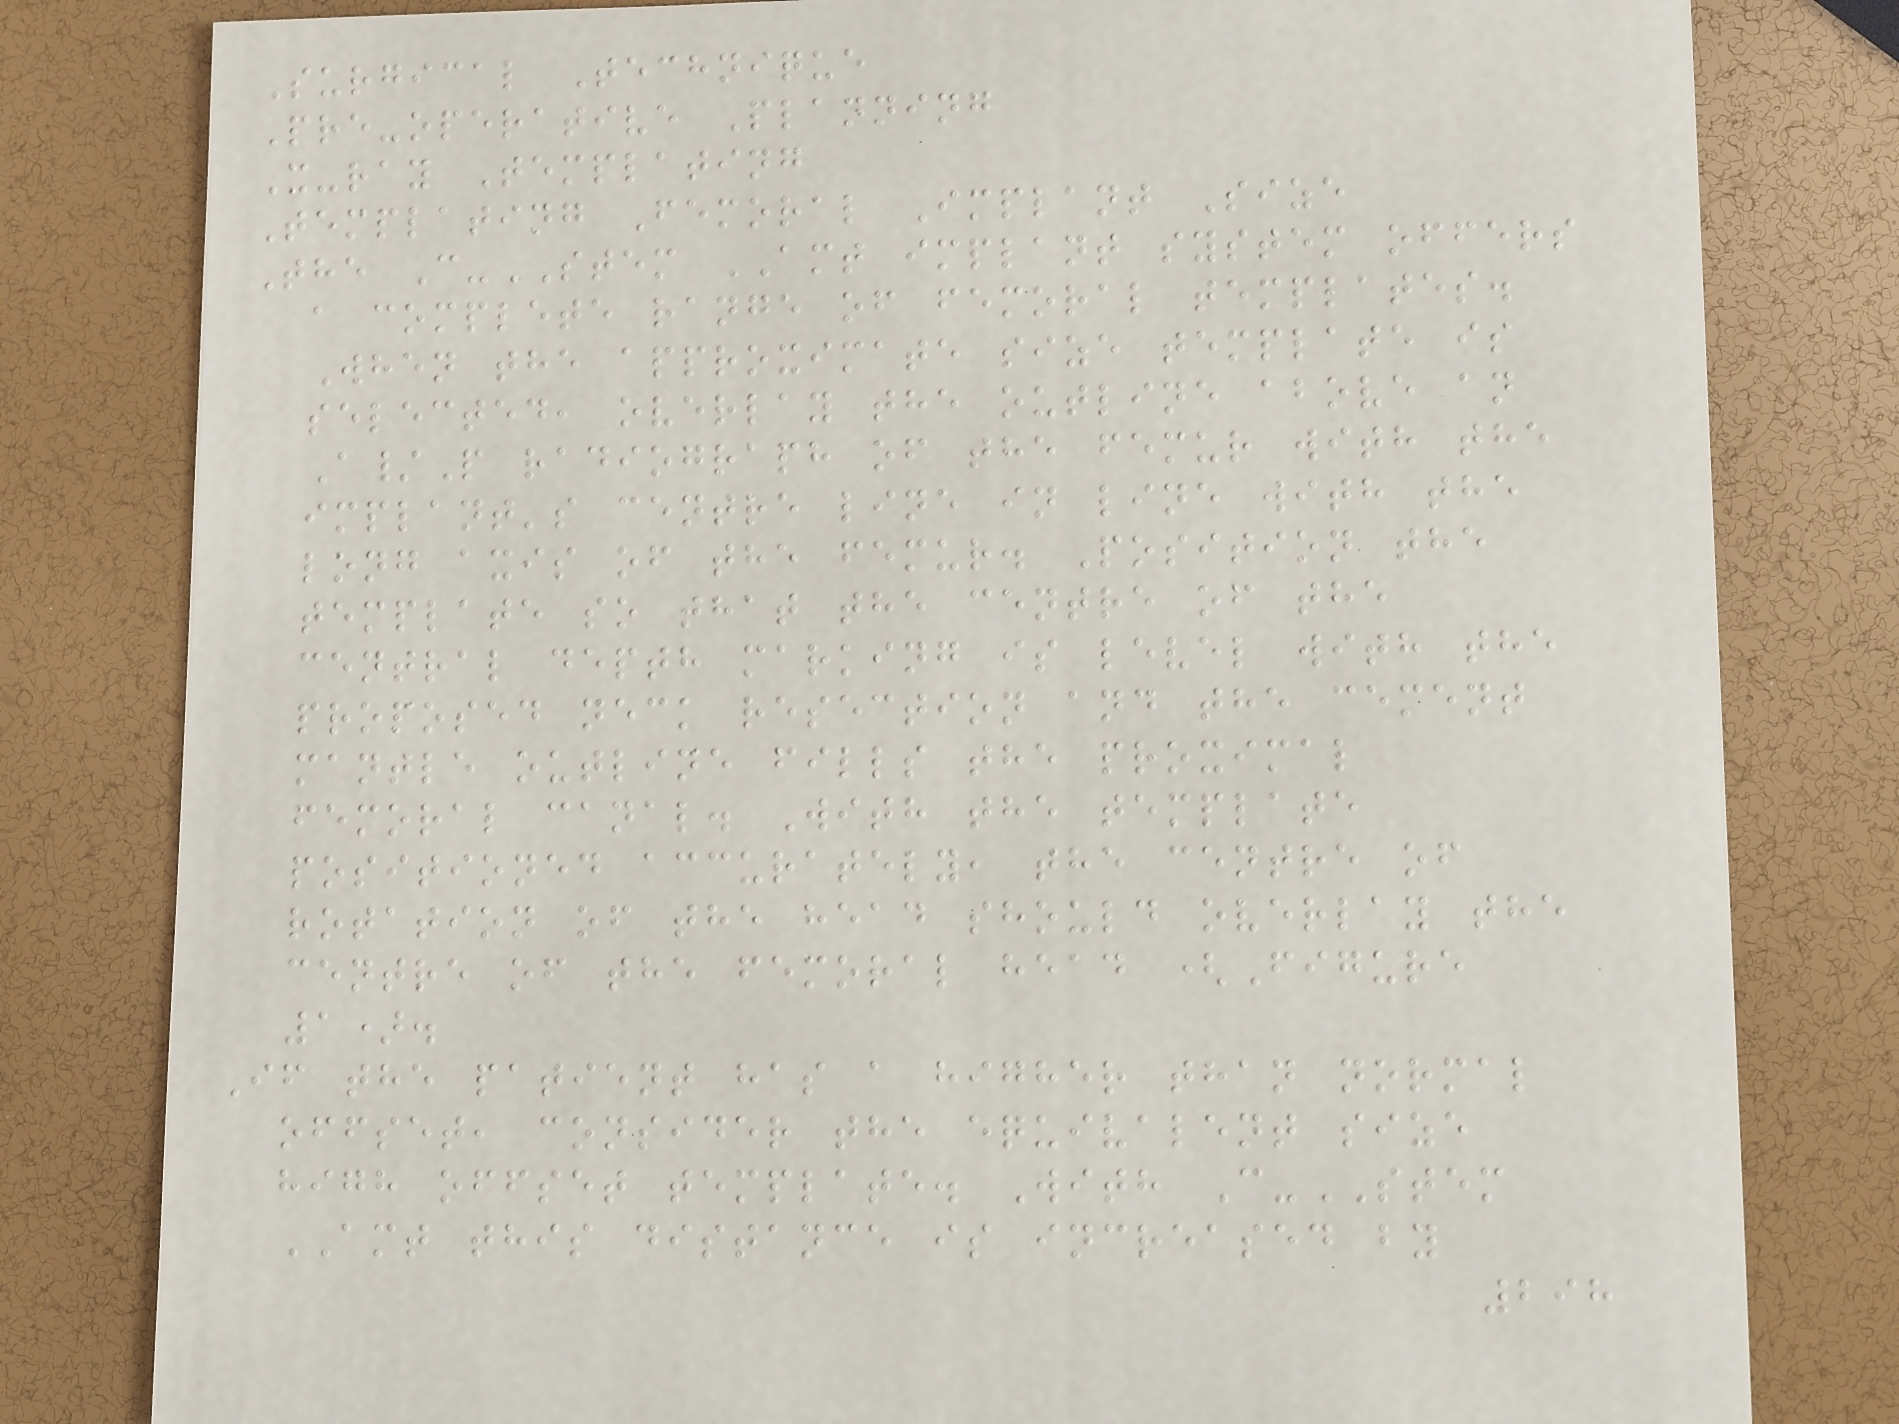Surgical Technique
Pre-operative Planning
X-ray Templating
Templating Femoral Implant Size
The C-STEM AMT implant system offers
a complete range of femoral templates.
When the approximate size template is
selected, overlay the outline above an
A/P radiograph of the femur with the
implant's centre line in line with the
long axis of the femur. Position the
template so that the centre of the
central depth marking is level with the
proposed neck resection and the cement
mantle outline fills the proximal
femoral canal. With the template
positioned accurately, the centre of
rotation of the head should overlay the
centre of the femoral head (Figure
1).
If the patient has a higher than normal
offset, consider the equivalent size
high offset template. With C-STEM
AMT this distance is increased by
298
